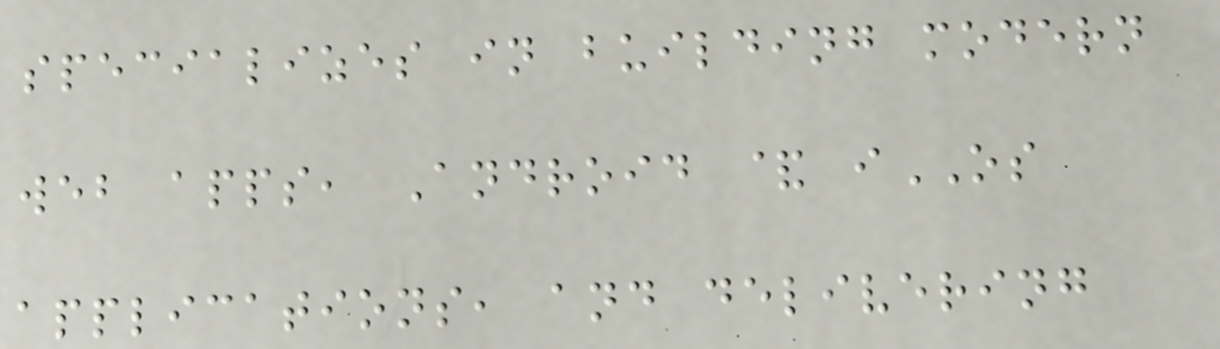specializes in building modern
web apps, Android & iOS
applications, and delivering
